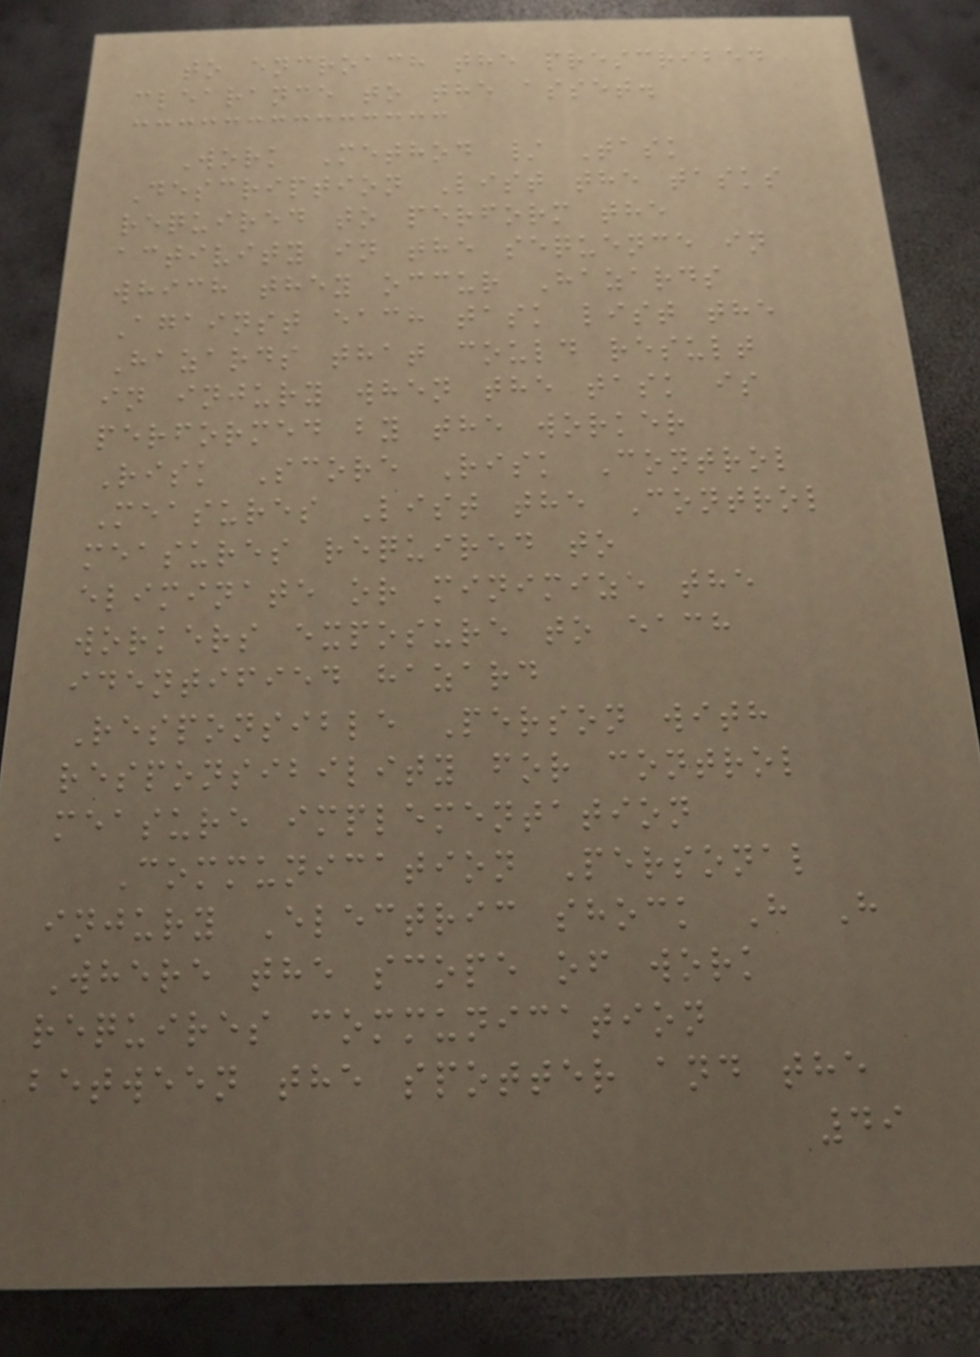to encroach the prescribed
clearance to the asset.
Work Method / Task
Description List the tasks
required to perform the
activity in the sequence in
which they occur Hazards
Against each task list the
Hazards that could result
in injury when the task is
performed by the worker
Risk Score Risk Control
Measures List the Control
measures required to
eliminate or minimize the
workers exposure to each
identified hazard
Responsible Person with
responsibility for control
measure implementation
Communication Personal
injury Electric shock H H
Where the scope of work
requires communication
between the spotter and the
49
